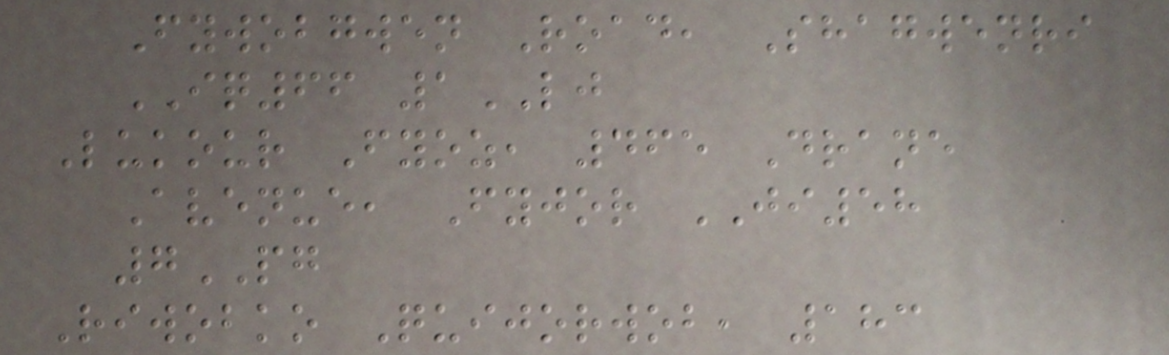Fywobgwen Road, Shagwenri
IQ66 1LJ
Lukour Fyoz, 465 Drane
Avenue, Fyjor JI58
7PG
Riwobko Quijorwob, 183
